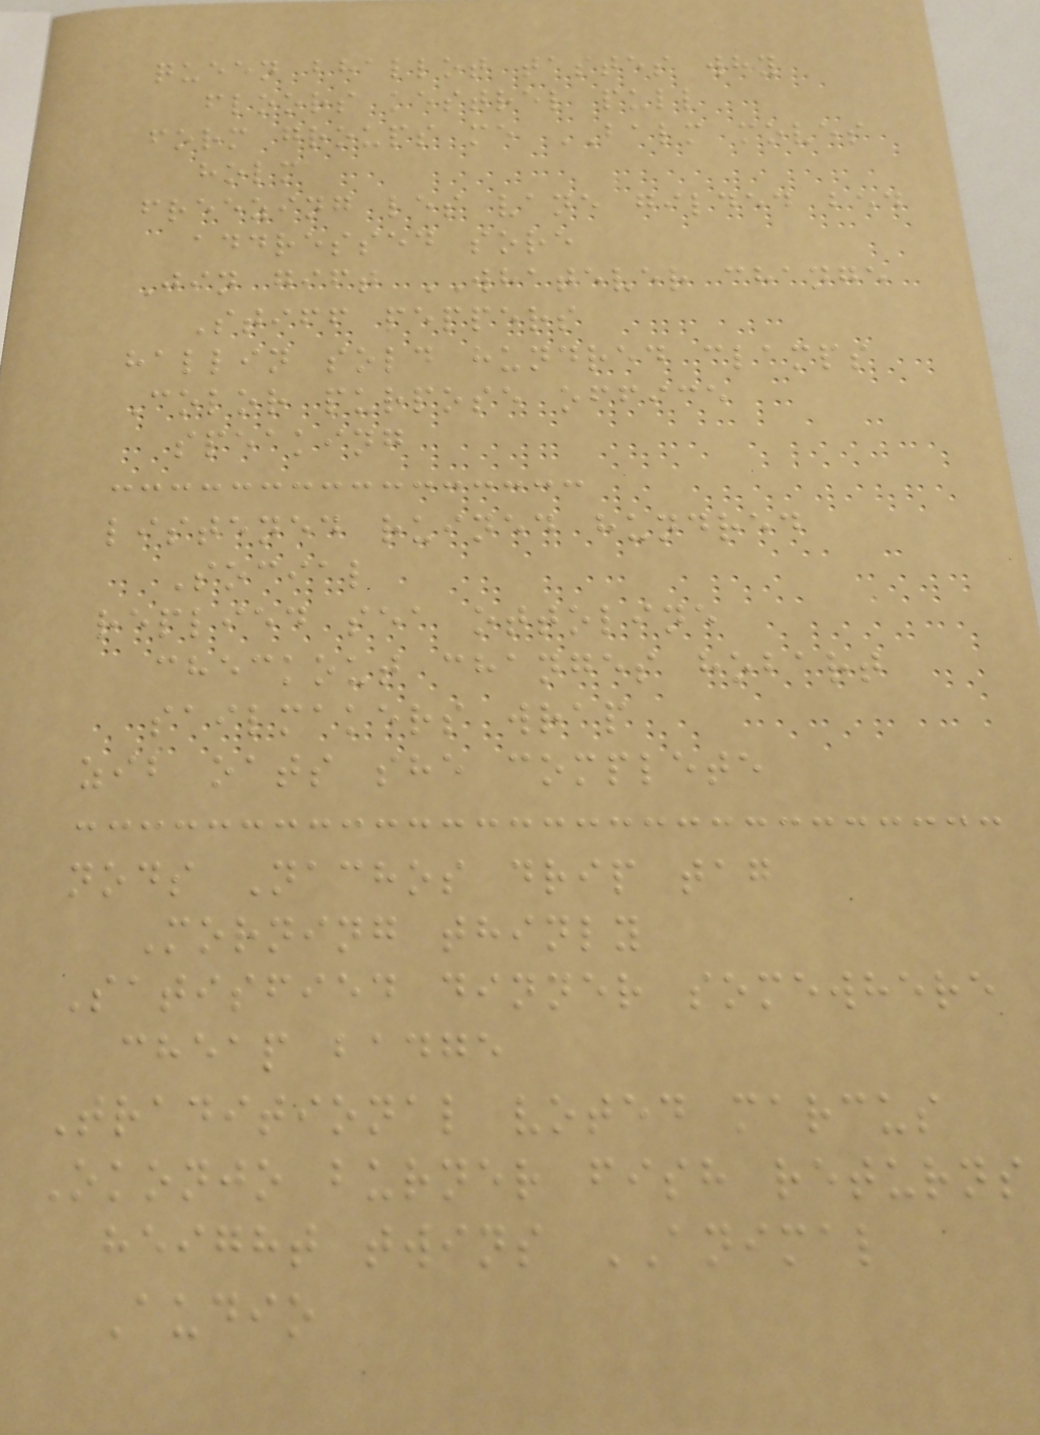queen bhallot tastes why
floors kestrel pull
form groups me BALM moves
holm
freezing les vane gilded bed
addressed sore
Jin gift WHATEVER change
Stiff peppers
hallin sold hundred clamps
Color purpose office
speaking
listened ruined hundred
Social
replied sea ottoline
checkout changes hobart
sailmakers wrap
zib oats she complete
nods Nachos drip tag
Morning thinly
Satisfied dinner somewhere
cheap badge
Traditional voted marcus
Okonjo burner fish returns
height twins ANIMAL
Audio
